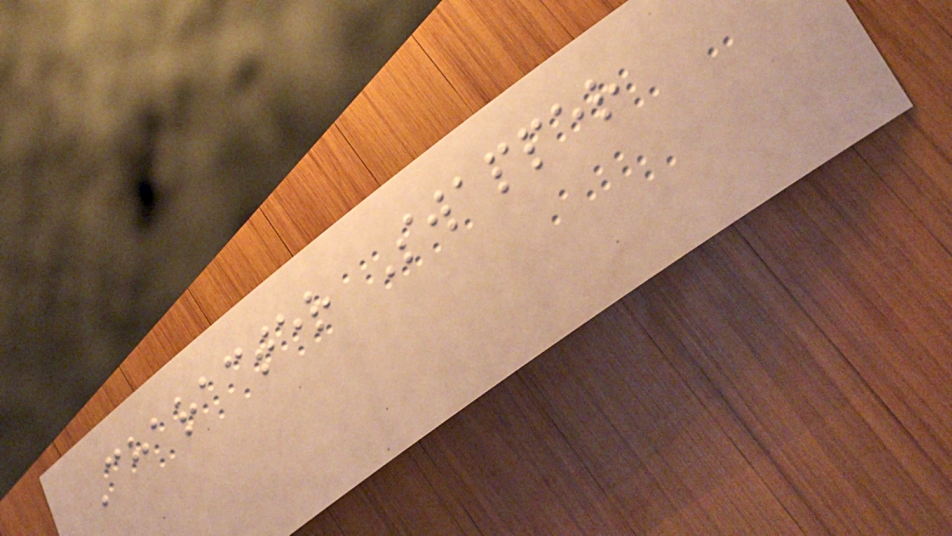Character Swapper
